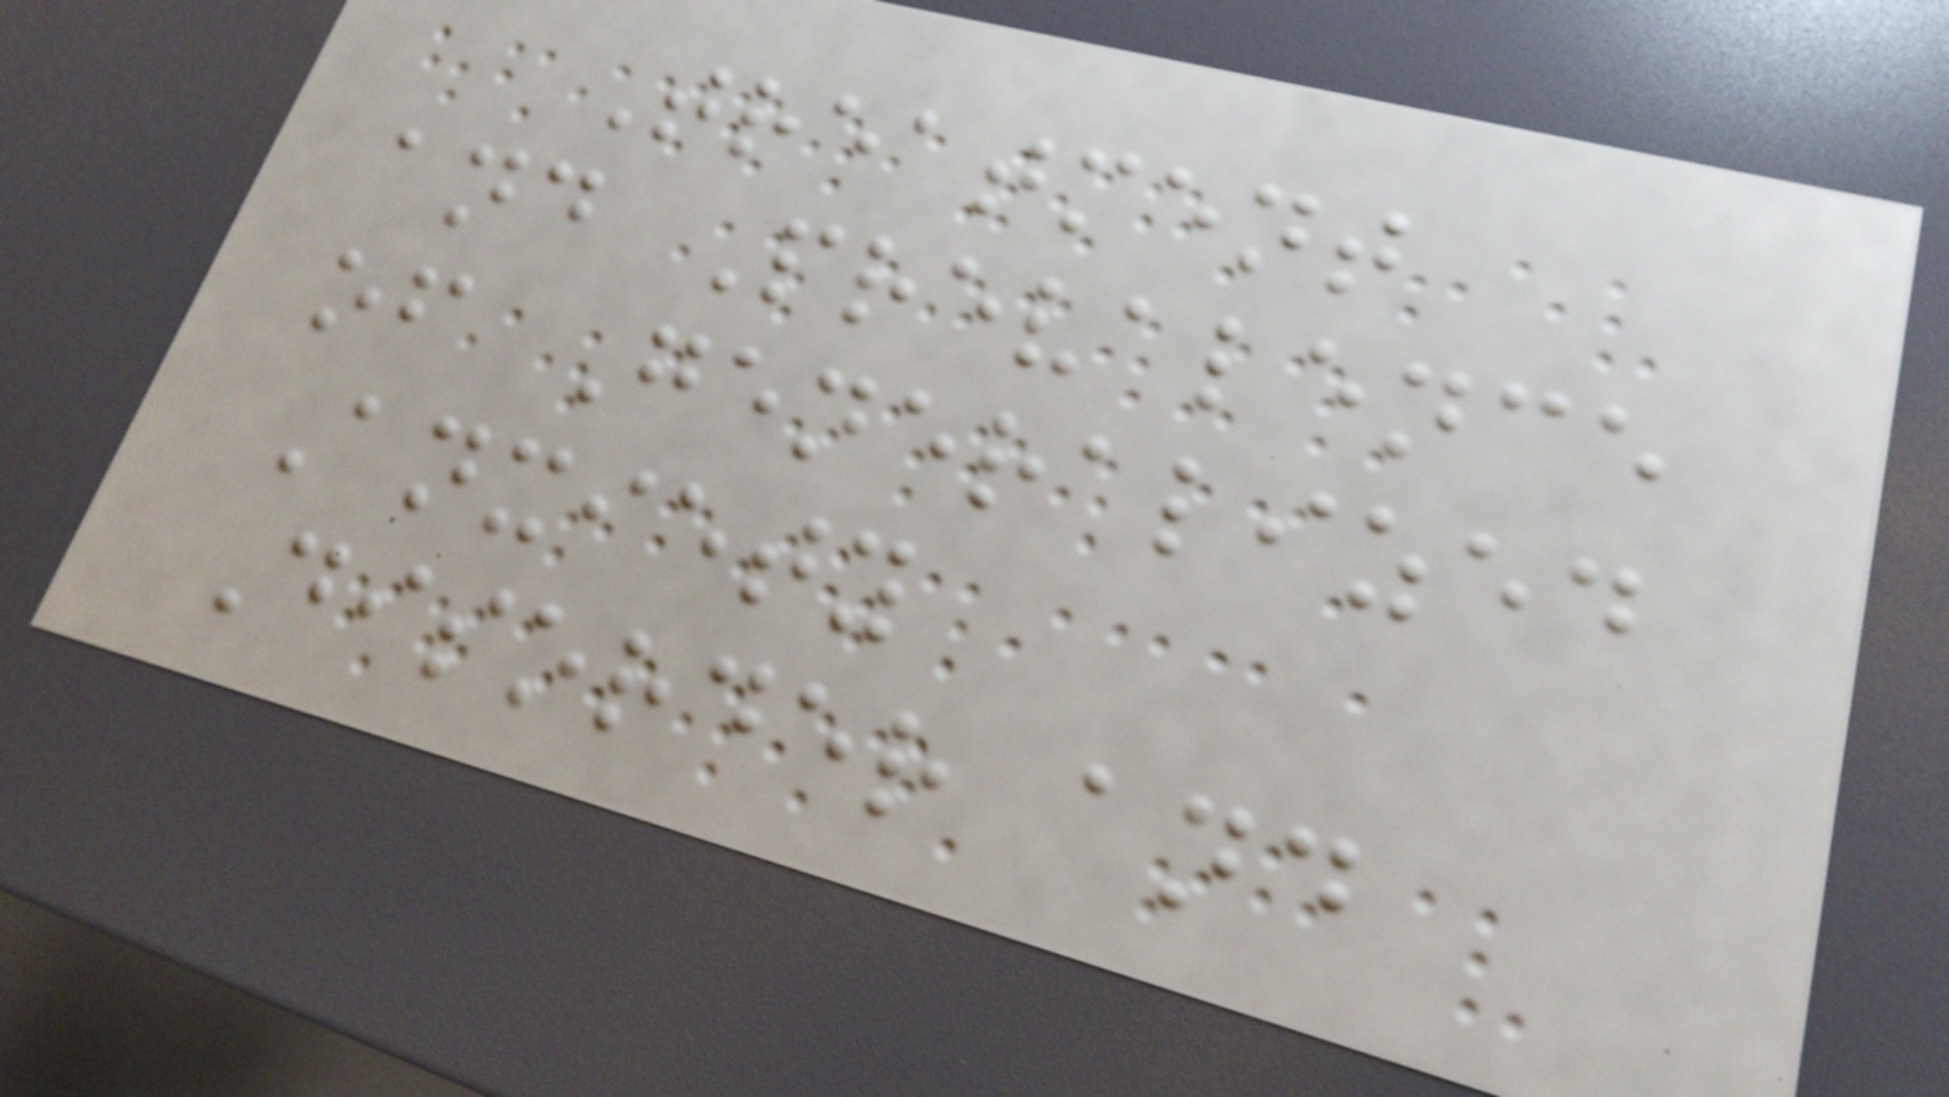Treatment
and Prevalence
of Generalized
Anxiety
Disorder and
